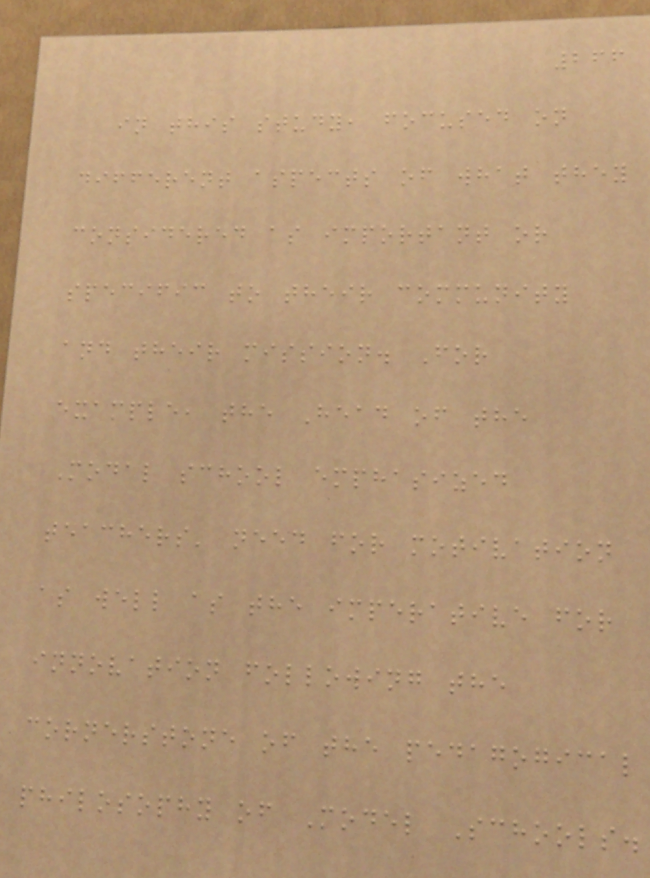266
in this study, focused on
different aspects of what they
considered as important or
specific to their community
and their mission. For
example, the Head of the
Modal school emphasized
teachers' need for motivation
as well as the imperative for
innovation following the
cornerstone of the pedagogical
philosophy of Model Schools.
